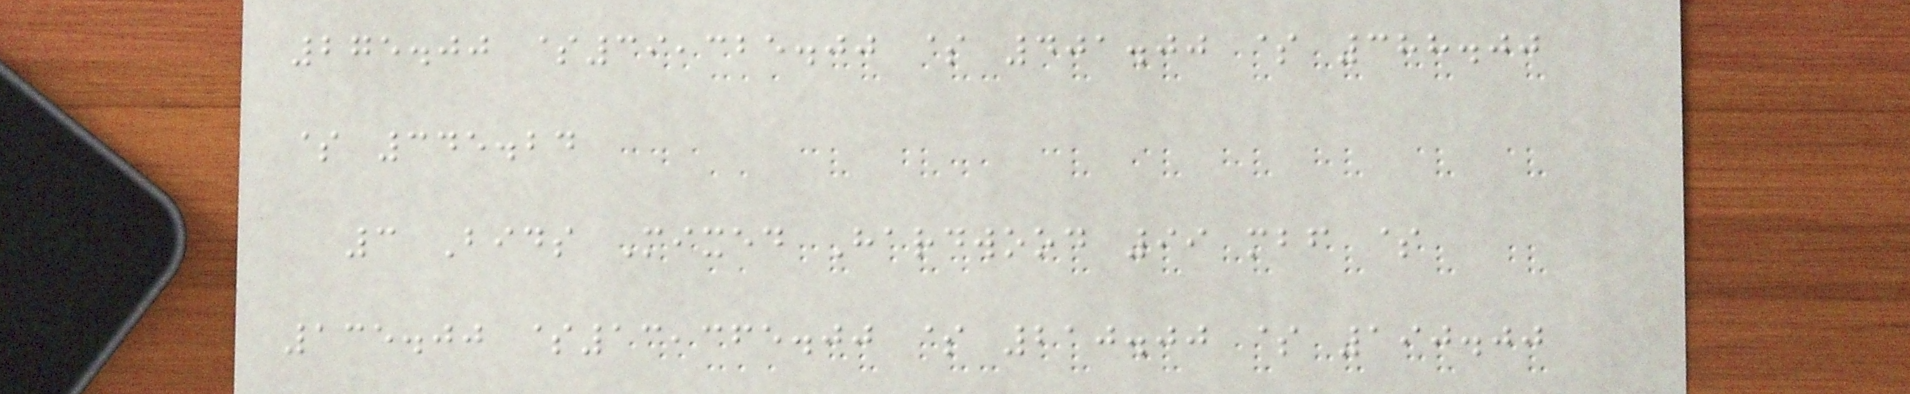275.00 $39,325.00 $ 401.00 $ 388.00
$ 345.24
3 Bids Mixed Hardwood 99 mbf $
135.00 $13,365.00 $ 210.00 $ 190.00
